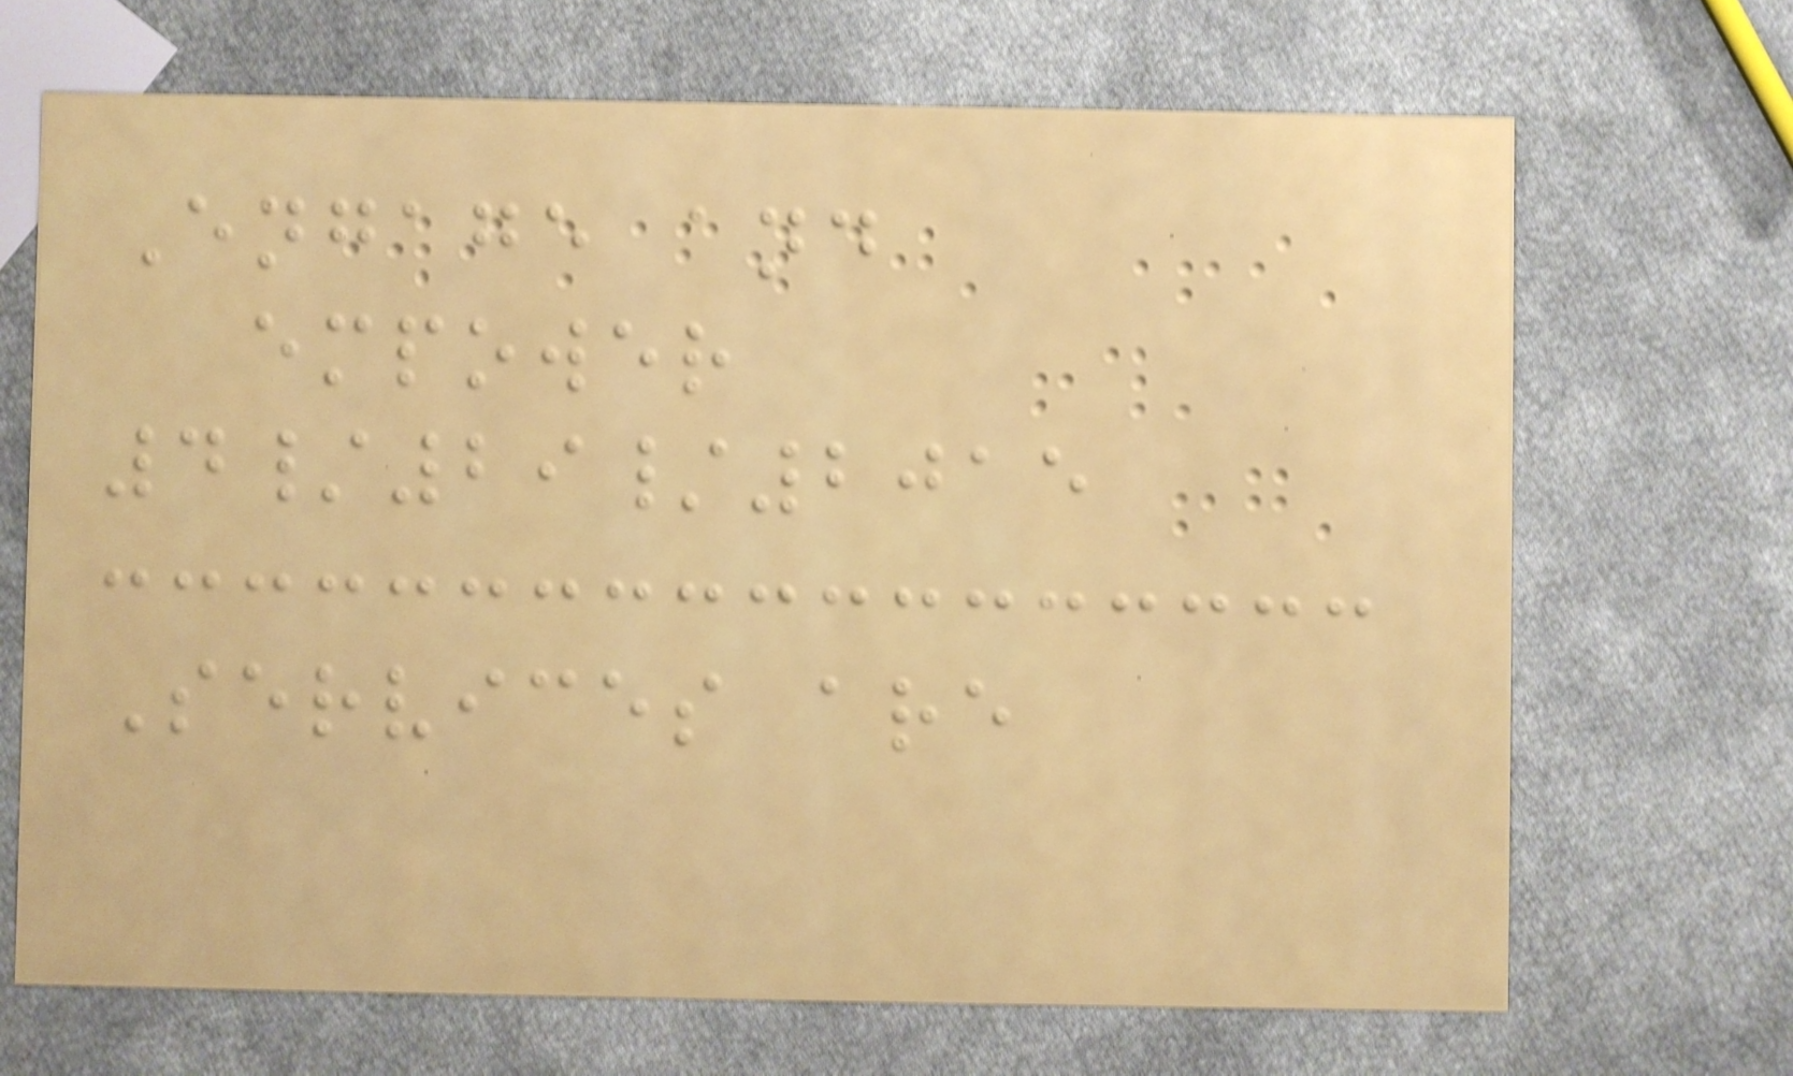Engage and
empower
4/29/2015
Services are
